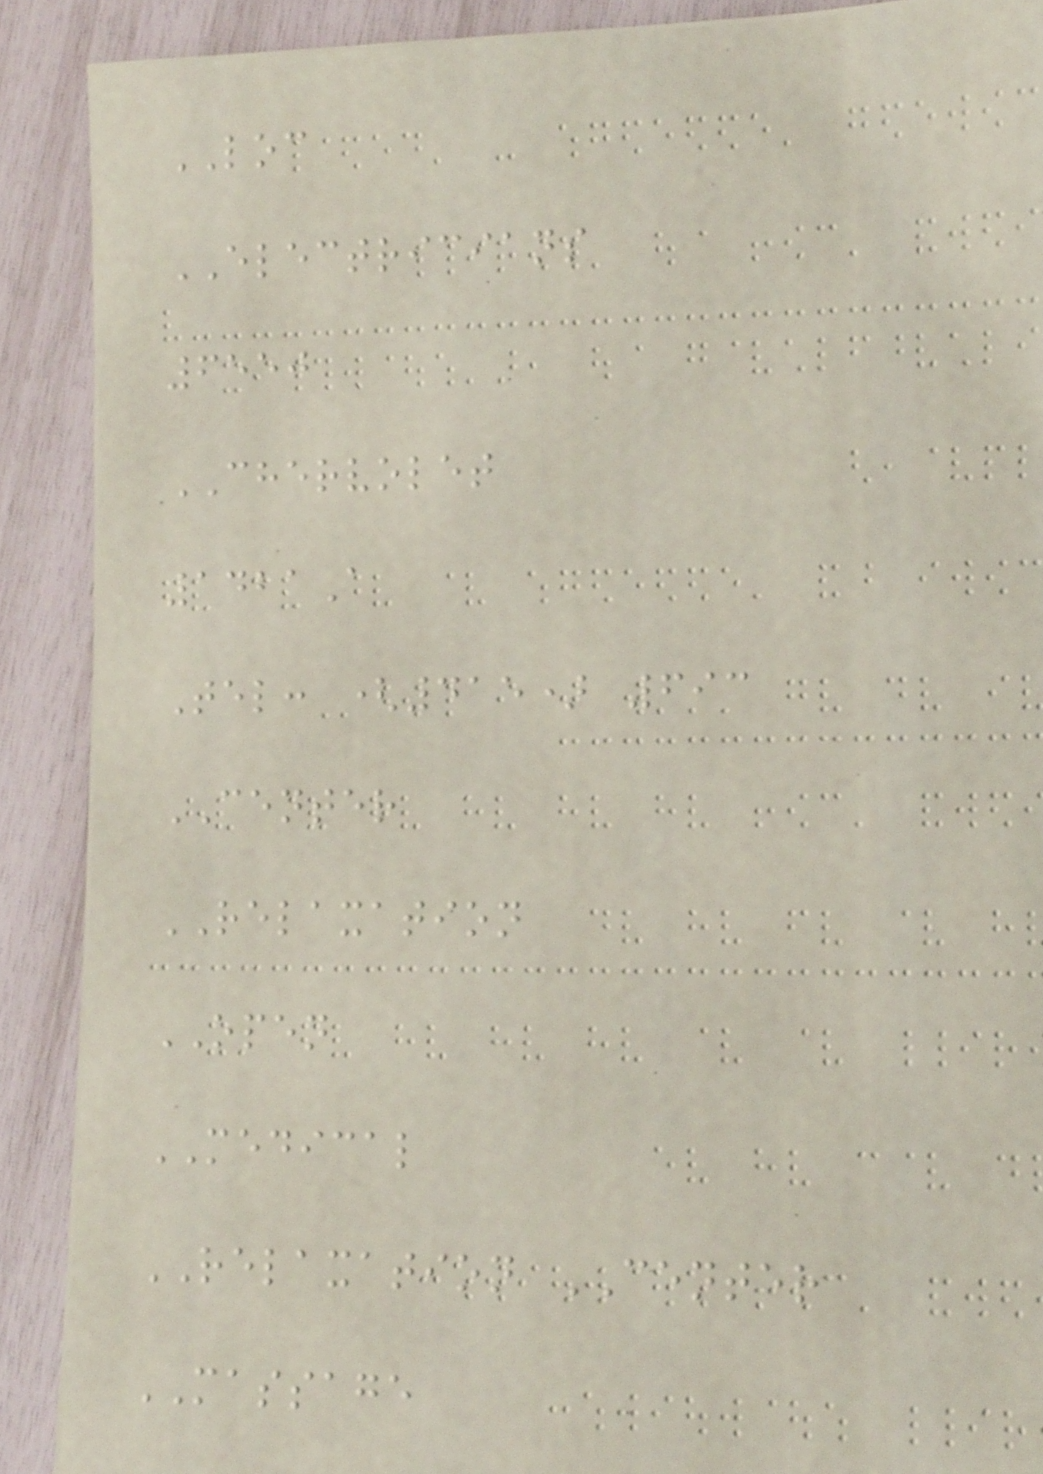LOC
ELECTRICIANS
6550
CHERVOLET
1421A
Tel: (415) 693
CENTER
RELAXATION
OPEN
MEDICAL
RELAXATION CENTER
MASSAGE
